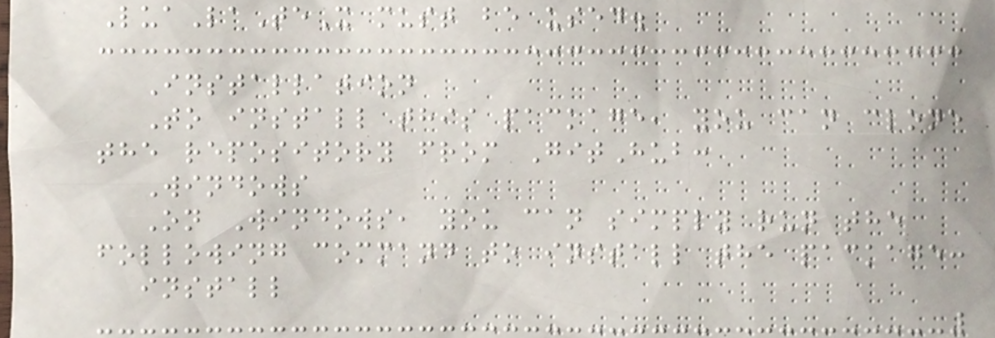LuaLaTeX must be used.
Installation
To install this package, you can clone
the repository from GitHub:
Windows
On Windows, you can simply run the
following command to install the package:
install
